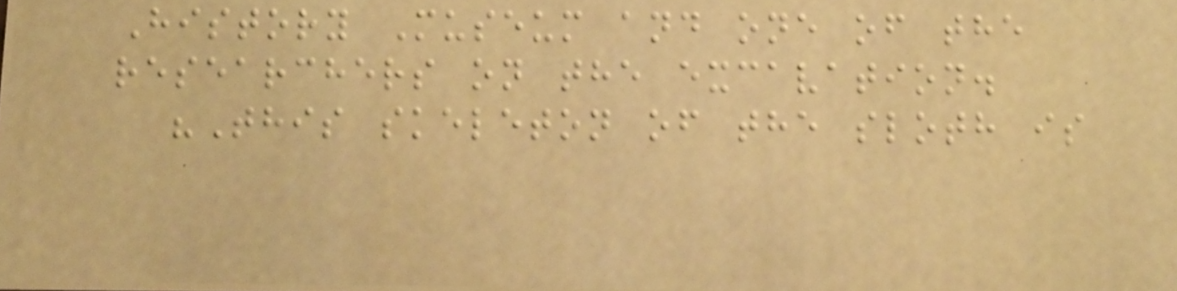History Museum and one of the
researchers on the excavation.
"This skeleton of the sloth is
